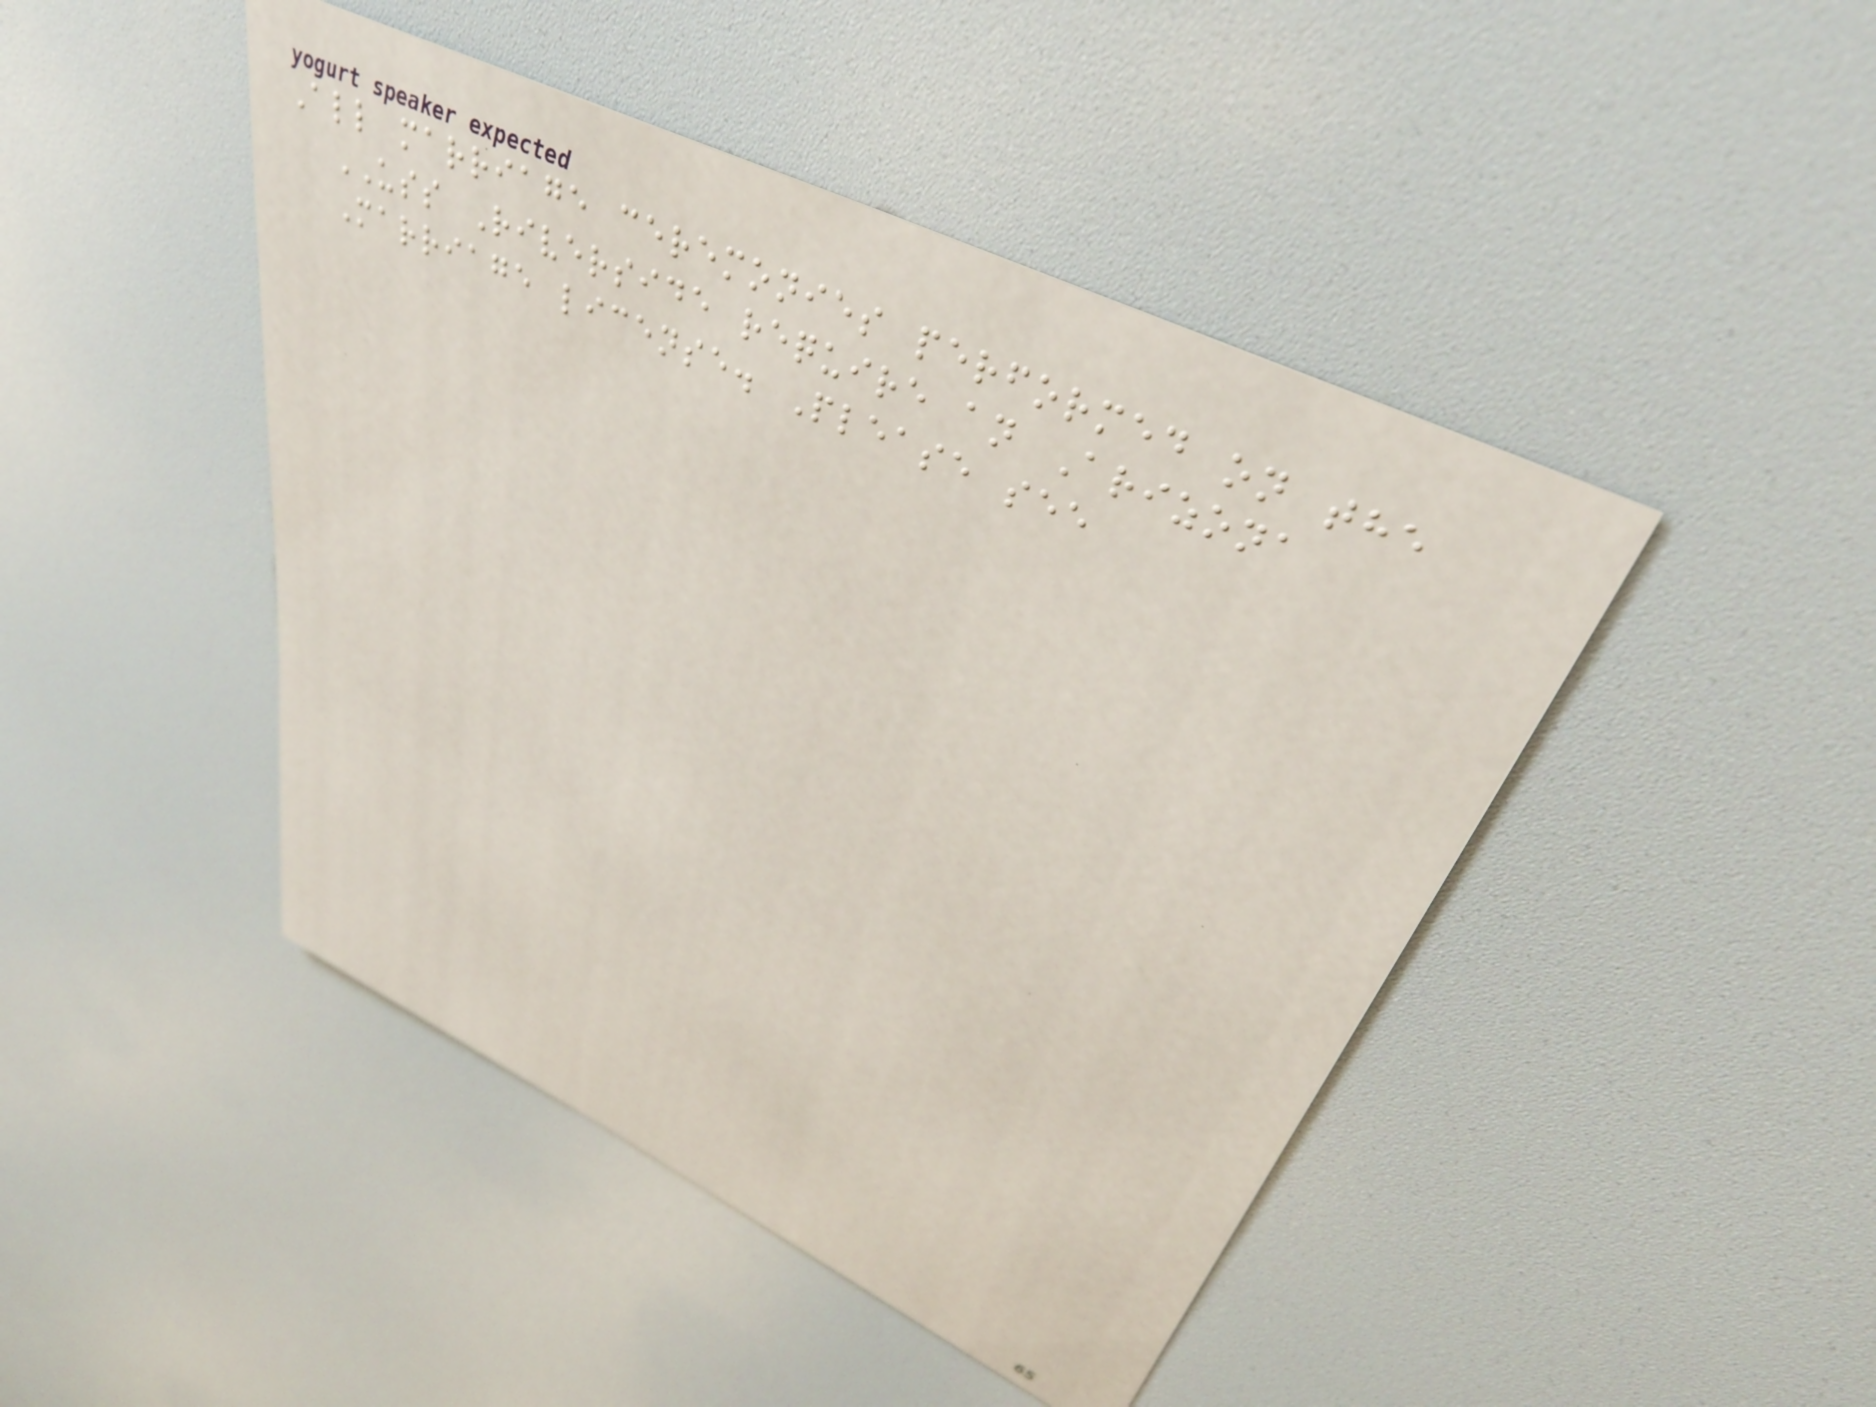All marriage ceremonies performed on the
USS Riverside require an Arizona
Marriage license. Please see
